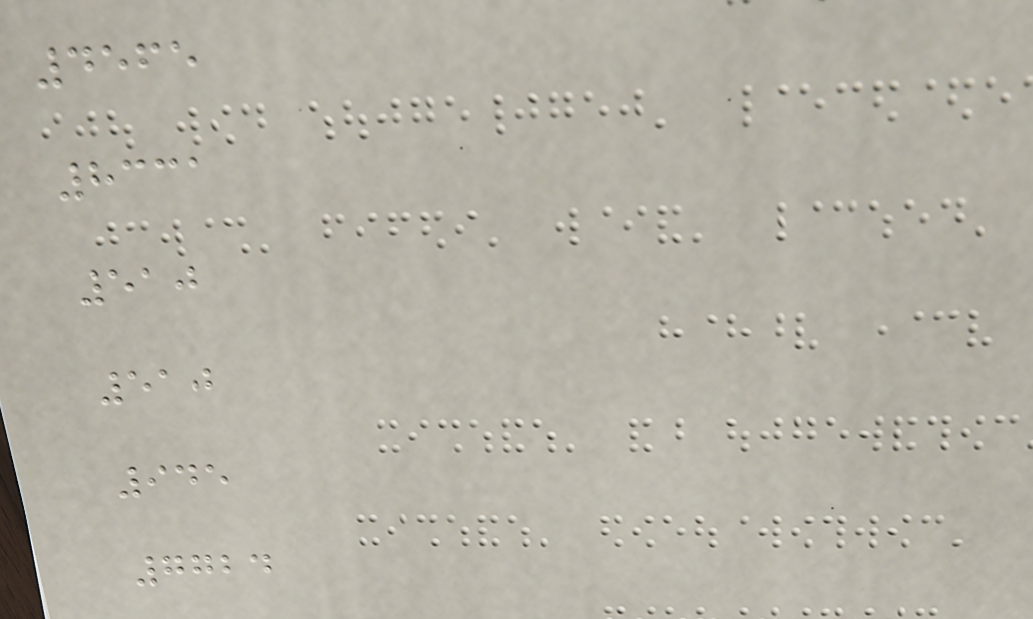4565
8331
510
510
945
7724
